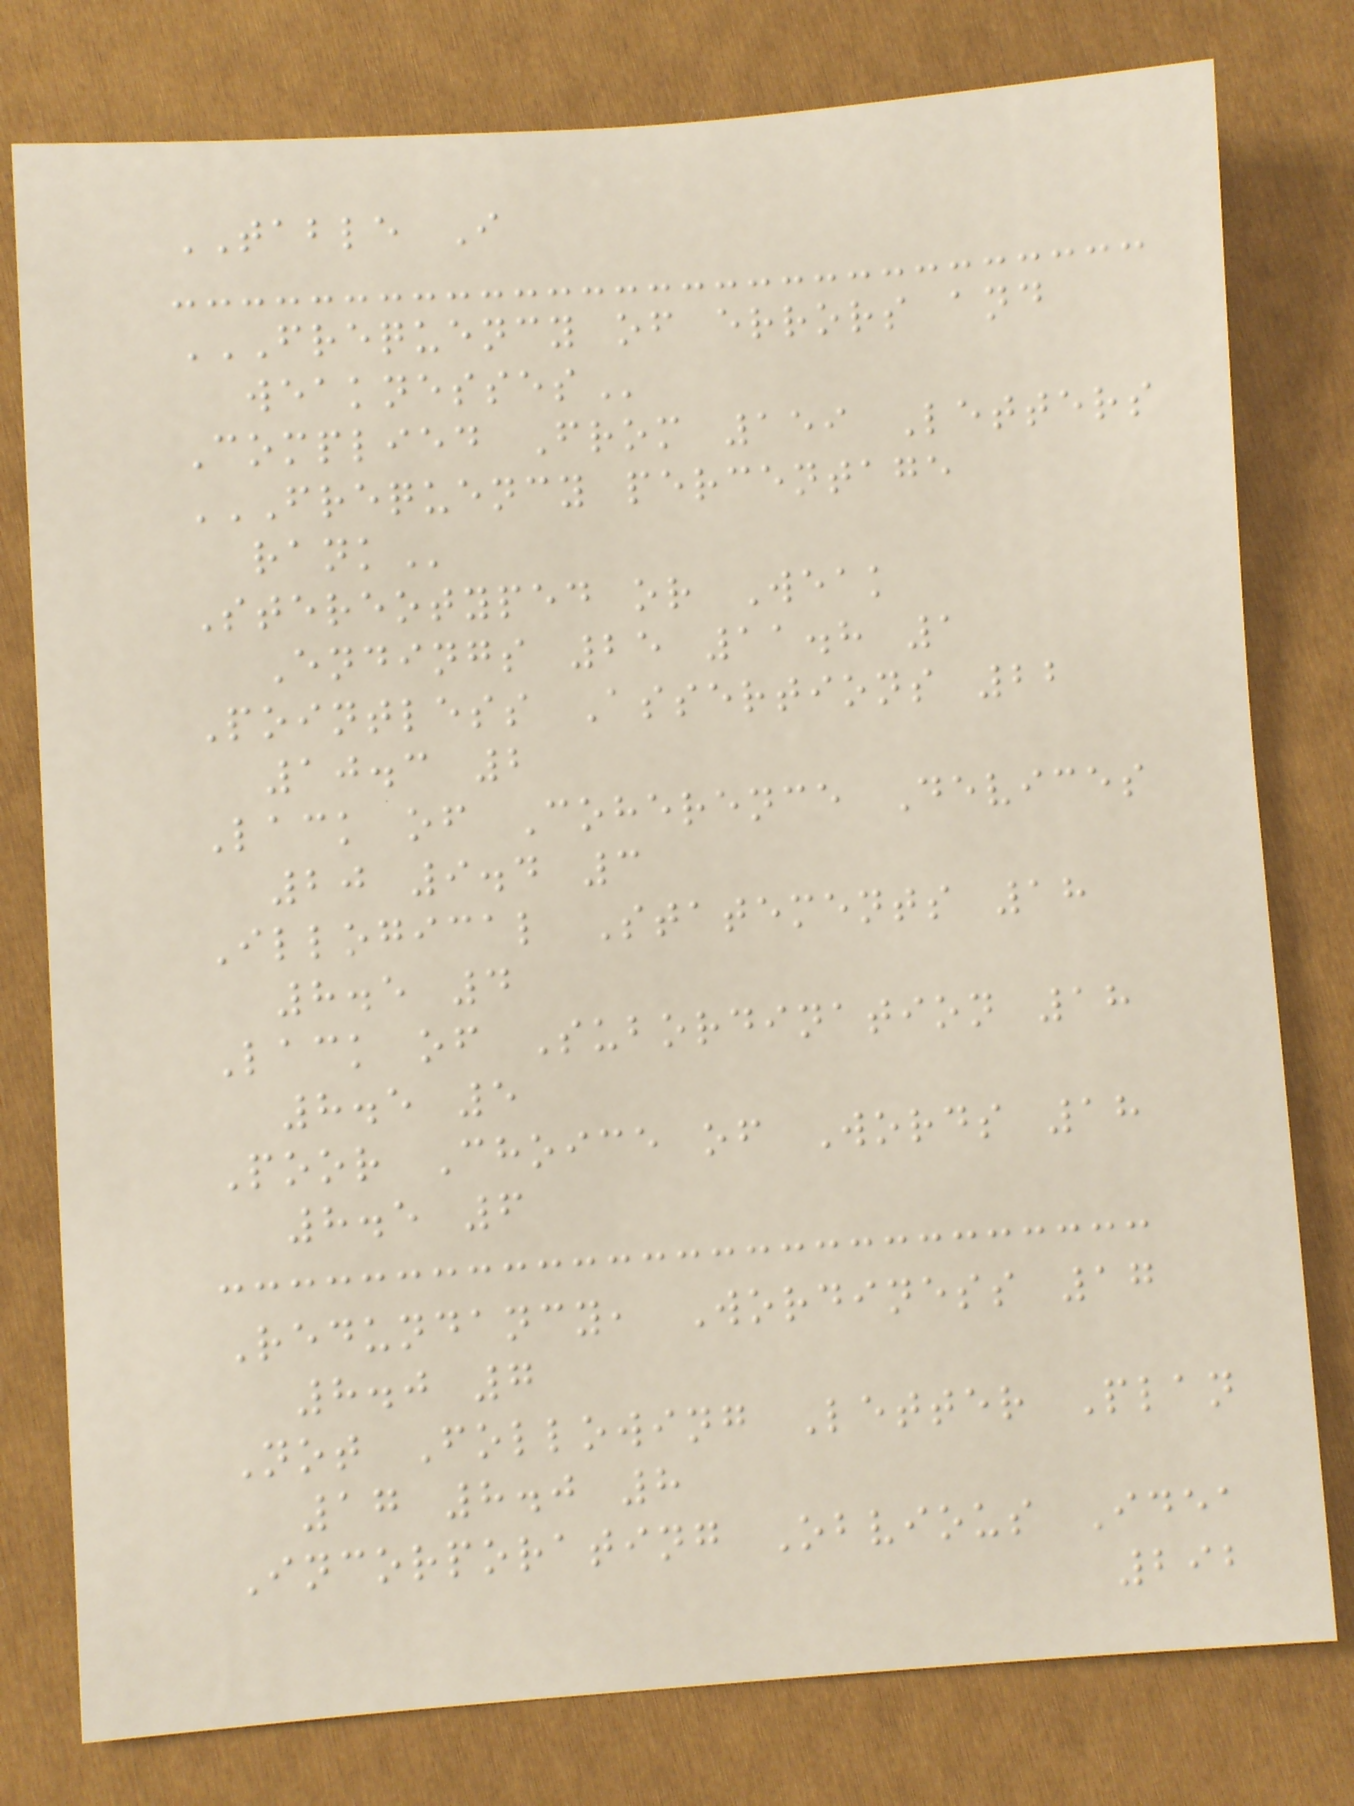TABLE I
FREQUENCY OF ERRORS AND
WEAKNESSES
Complied From 159 Letters
FREQUENCY PERCENTAGE
RANK
Stereotyped or Weak
Endings 25 11.8 1
Pointless Assertions 22
10.3 2
Lack of Coherence Devices
20 9.4 3
Illogical Statements 18
8.5 4
Lack of Subordination 18
8.5 5
Poor Choice of Words 18
8.5 6
Redundancy, Wordiness 17
8.0 7
Not Following Letter Plan
17 8.0 8
Incorporating Obvious Idea
292
